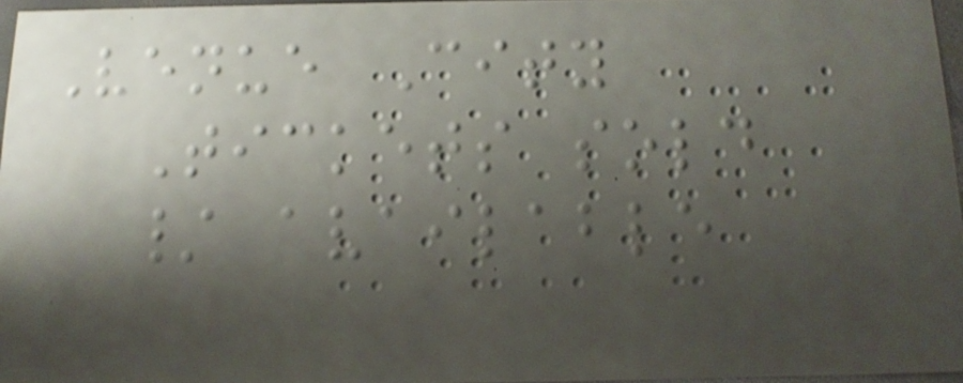Venue City
Tickets sold
/ available
